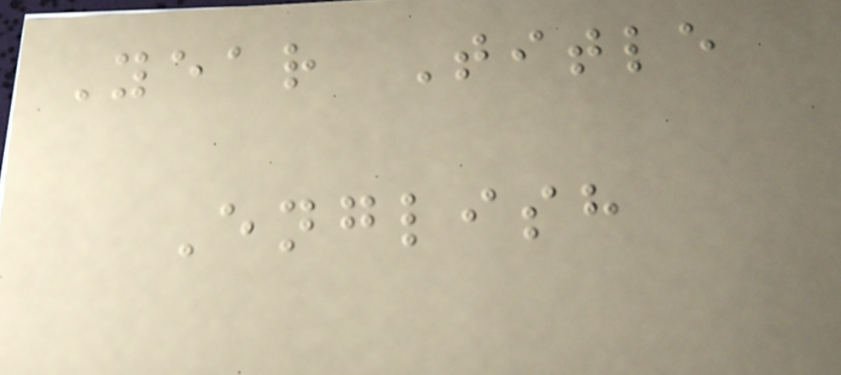Year Title
English
